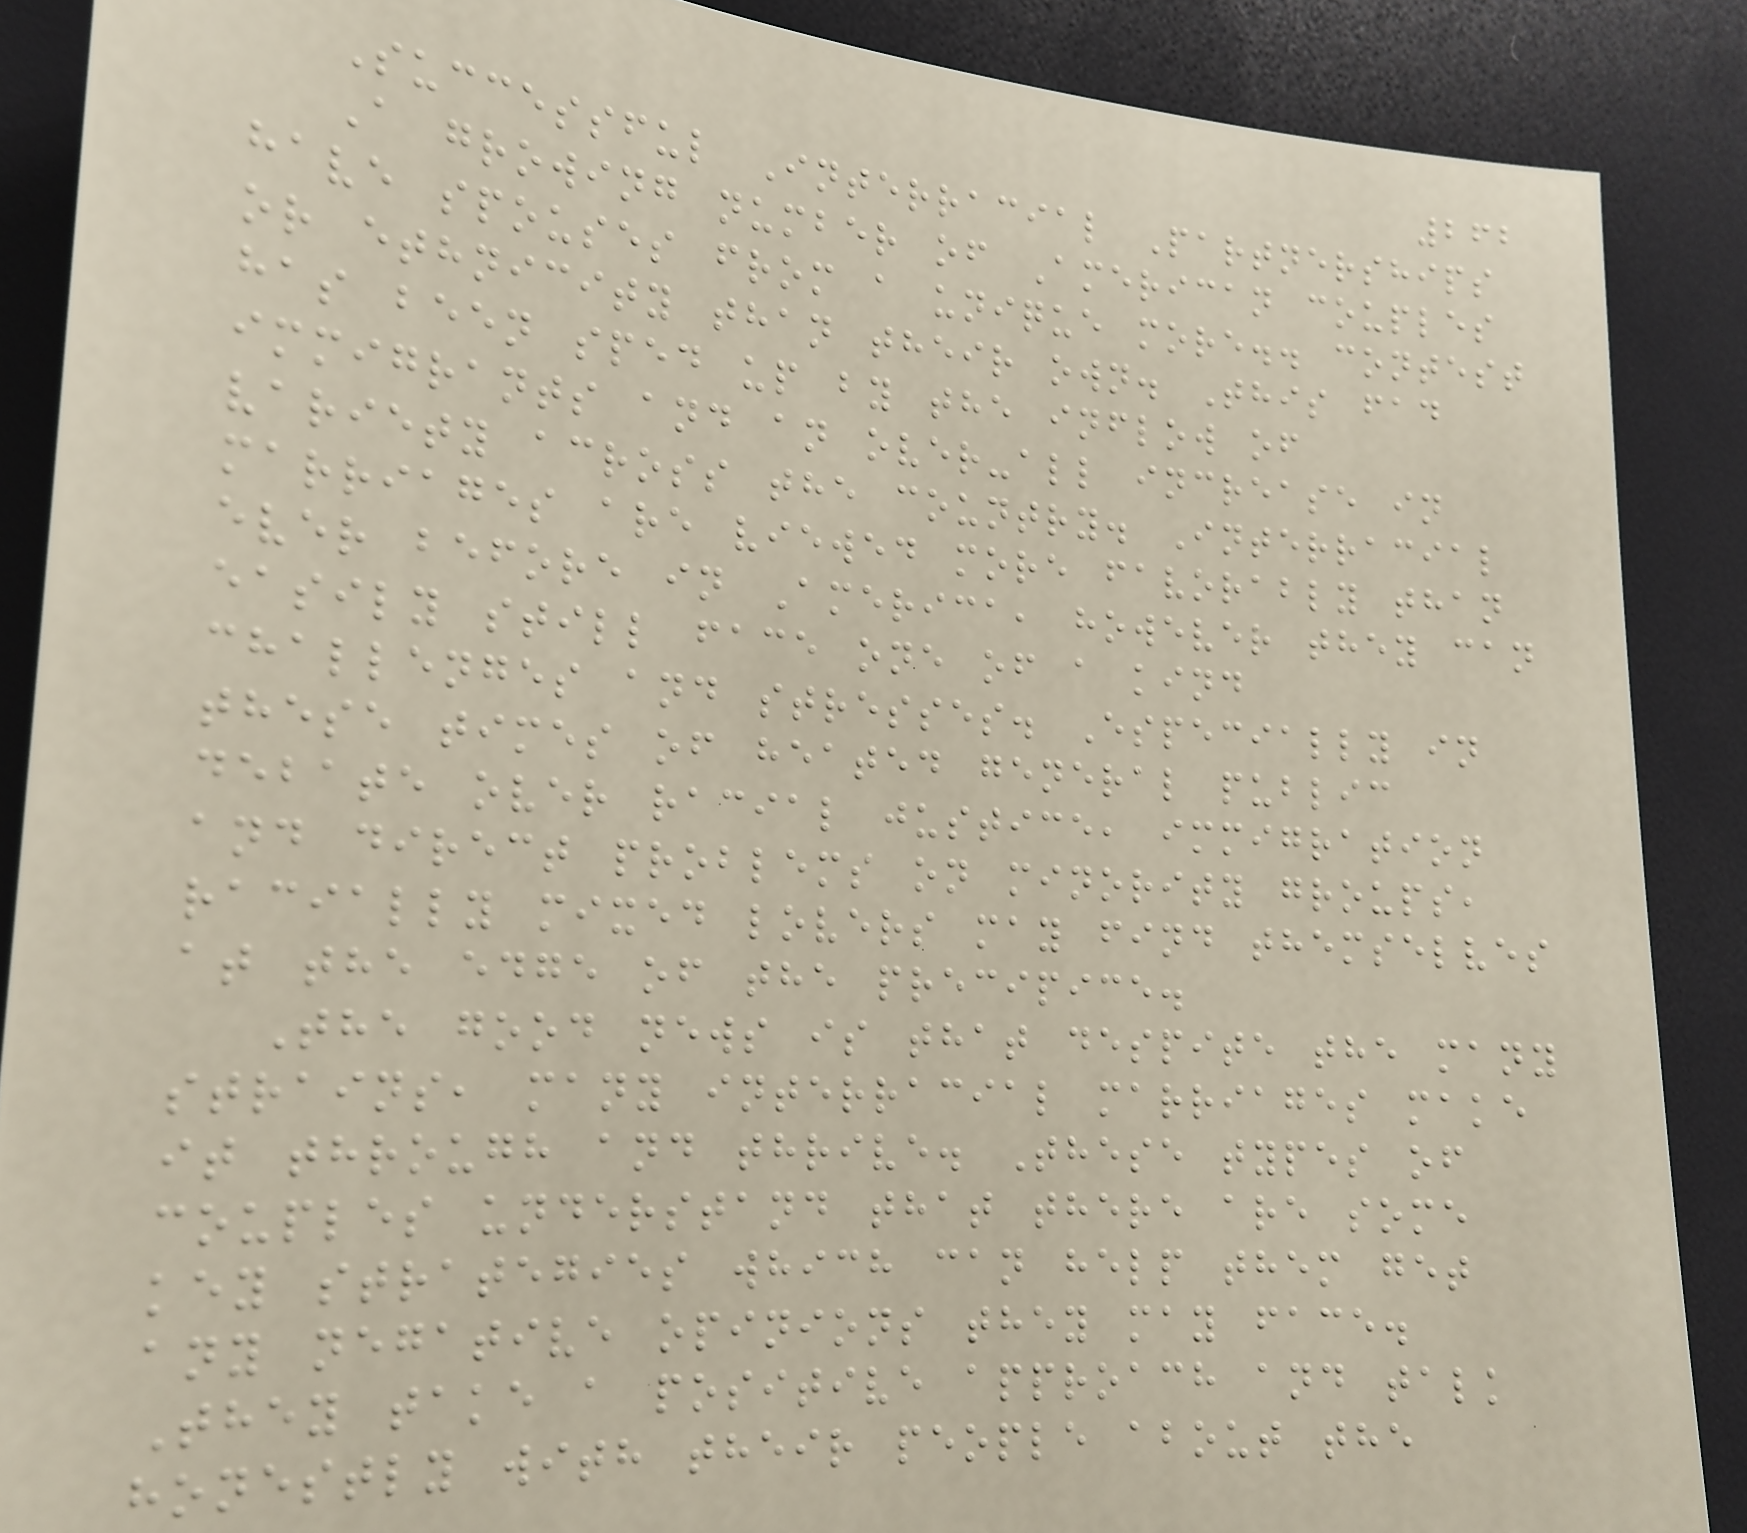262
Successful Interracial Partnerships
A growing number of American couples
have spouses from a unique more.. contest
or ethnicity than their own. This fad
has been sped up by the inflow of
immigrants and an over-all increase in
variety across the country. Interracial
marriages are viewed more favorably than
ever before in America, however they can
easily still face one of a kind
challenges and stresses. Especially in
these times of heated general public
debate over racial justice, immigration
and direct problems on minority groups,
racially mixed lovers may find themselves
at the edge of the precipice.
The good news is that despite the many
strains, many interracial marriages make
it through and thrive. These types of
couples understand that there are some
key strategies which can help them get
any negative opinions they may face.
They take a positive approach and talk
honestly with their people about the
